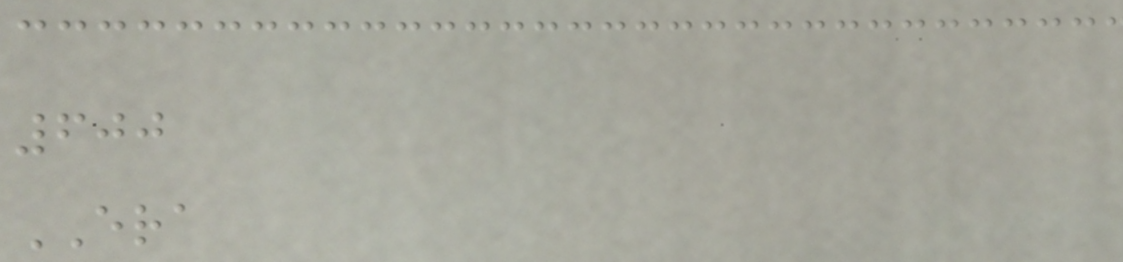600
ERA
